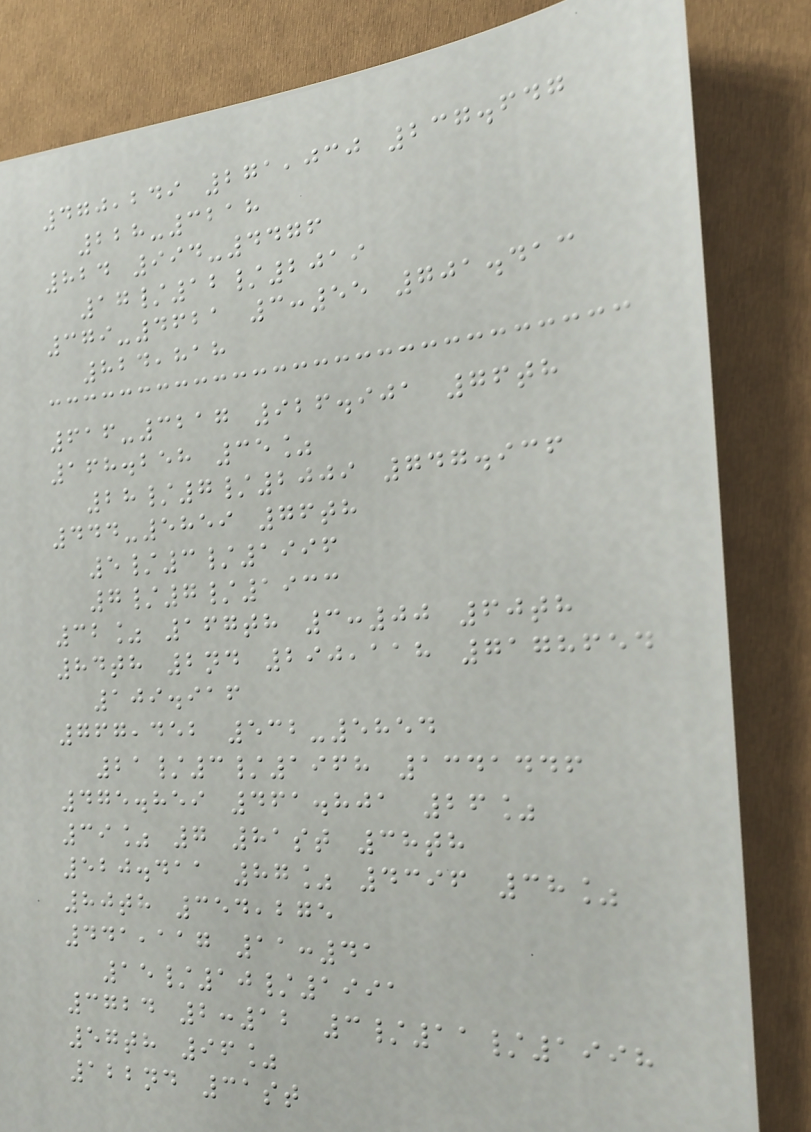470,249 271,030 237.647
228-3218
824 994-4476
17/12/2019
379-4621 3:55 701.413
824,818
616-3217 926.901 76th
168.258 35%
28/7/2009 747.936
444-5859 76th
5/3/1996
7/7/1933
32% 167th 3:00 60th
84th 2nd 290,118 7178654
109.916
767,452 532-5854
21/3/1968 1341446
475.859 461.801 26%
39% 7 81st 38th
520.411 87% 4396 38%
80th 354,275
441,117 11:41
15/10/1991
3724 2:12 3/11/1998
57th 96%
122nd 31st
